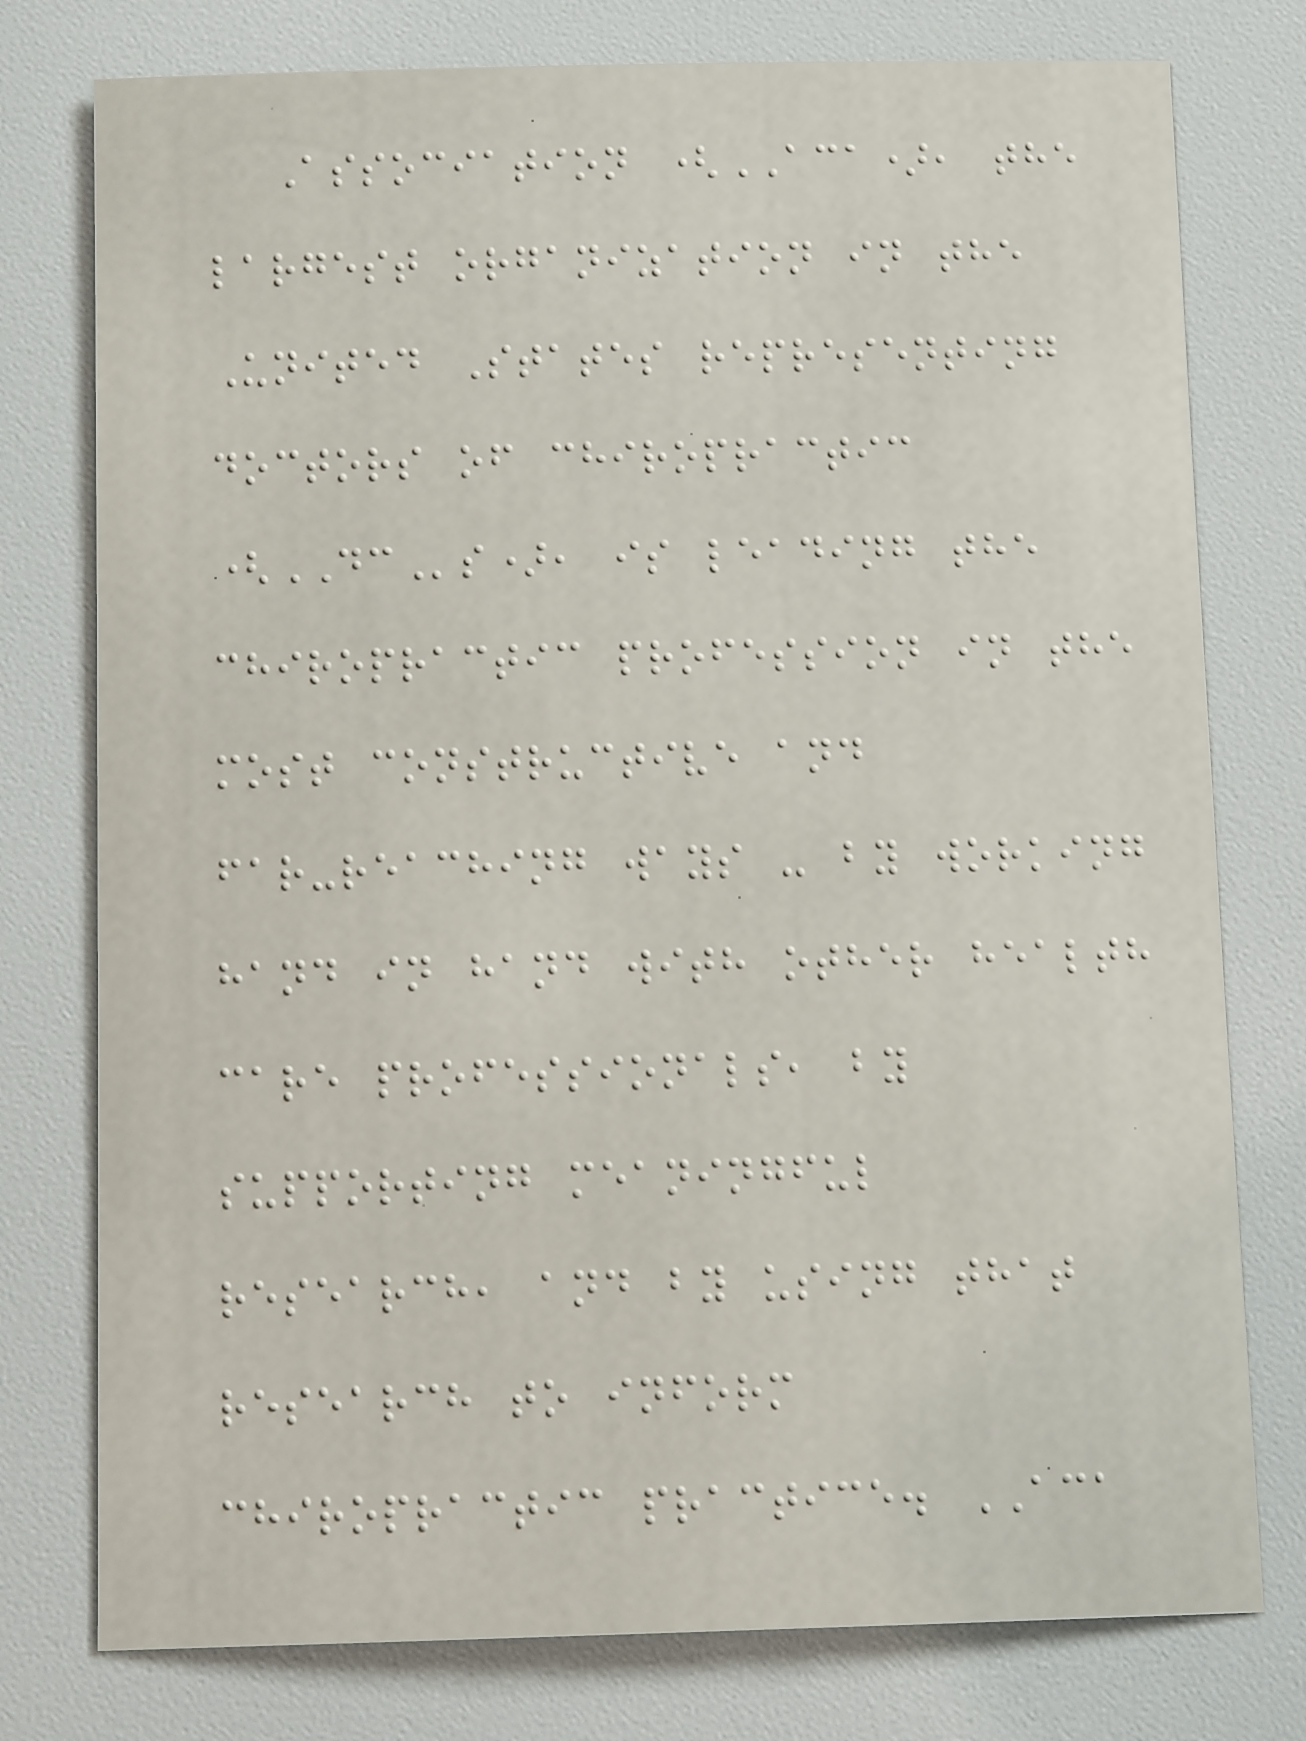Association (ACA), the
largest organization in the
United States representing
doctors of chiropractic
(DCs), is leading the
chiropractic profession in the
most constructive and
far-reaching ways - by working
hand in hand with other health
care professionals, by
supporting meaningful
research, and by using that
research to inform
chiropractic practice. ACA
